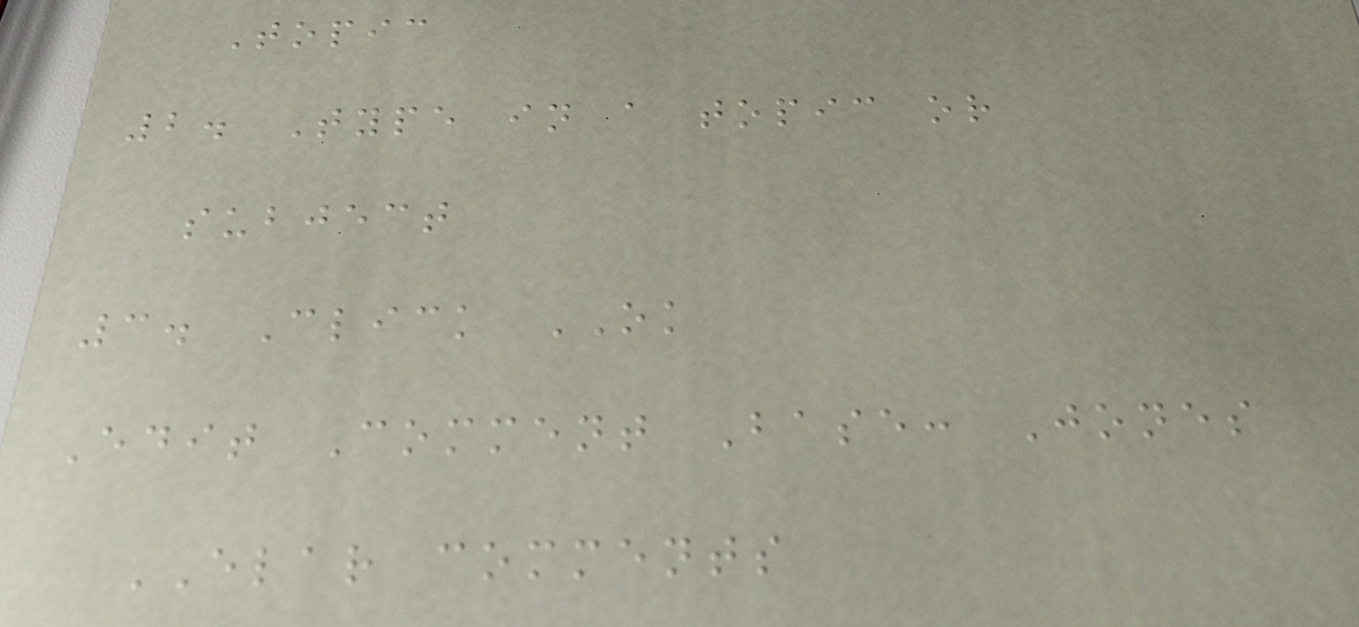Topic
2. Type in a topic or
subject
3. Click OK
Edit Comment Base: Jones
ELAR comments
